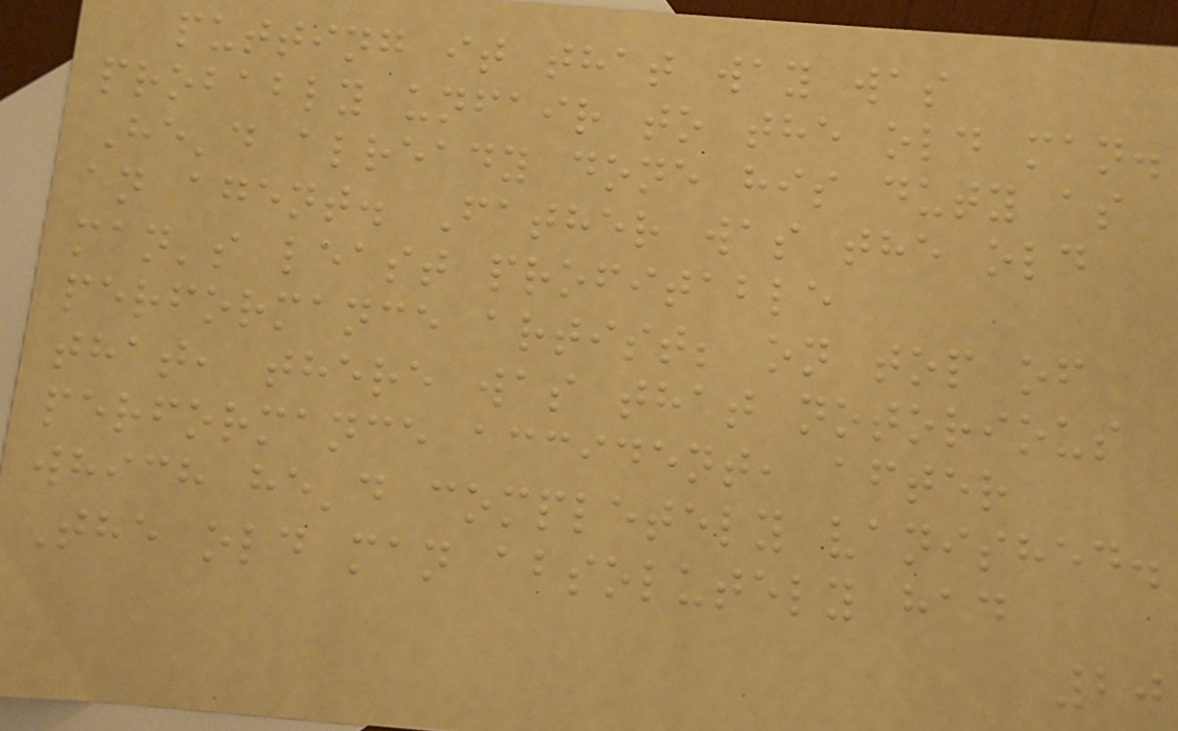putting it that way was
probably unfair to the old man.
He'd already done his duty as
an agent. Father was the old
man's least profitable
performance artist; on top of
that, there was that notorious
performance accident, after
which he'd completely vanished.
The old man absolutely had
20
